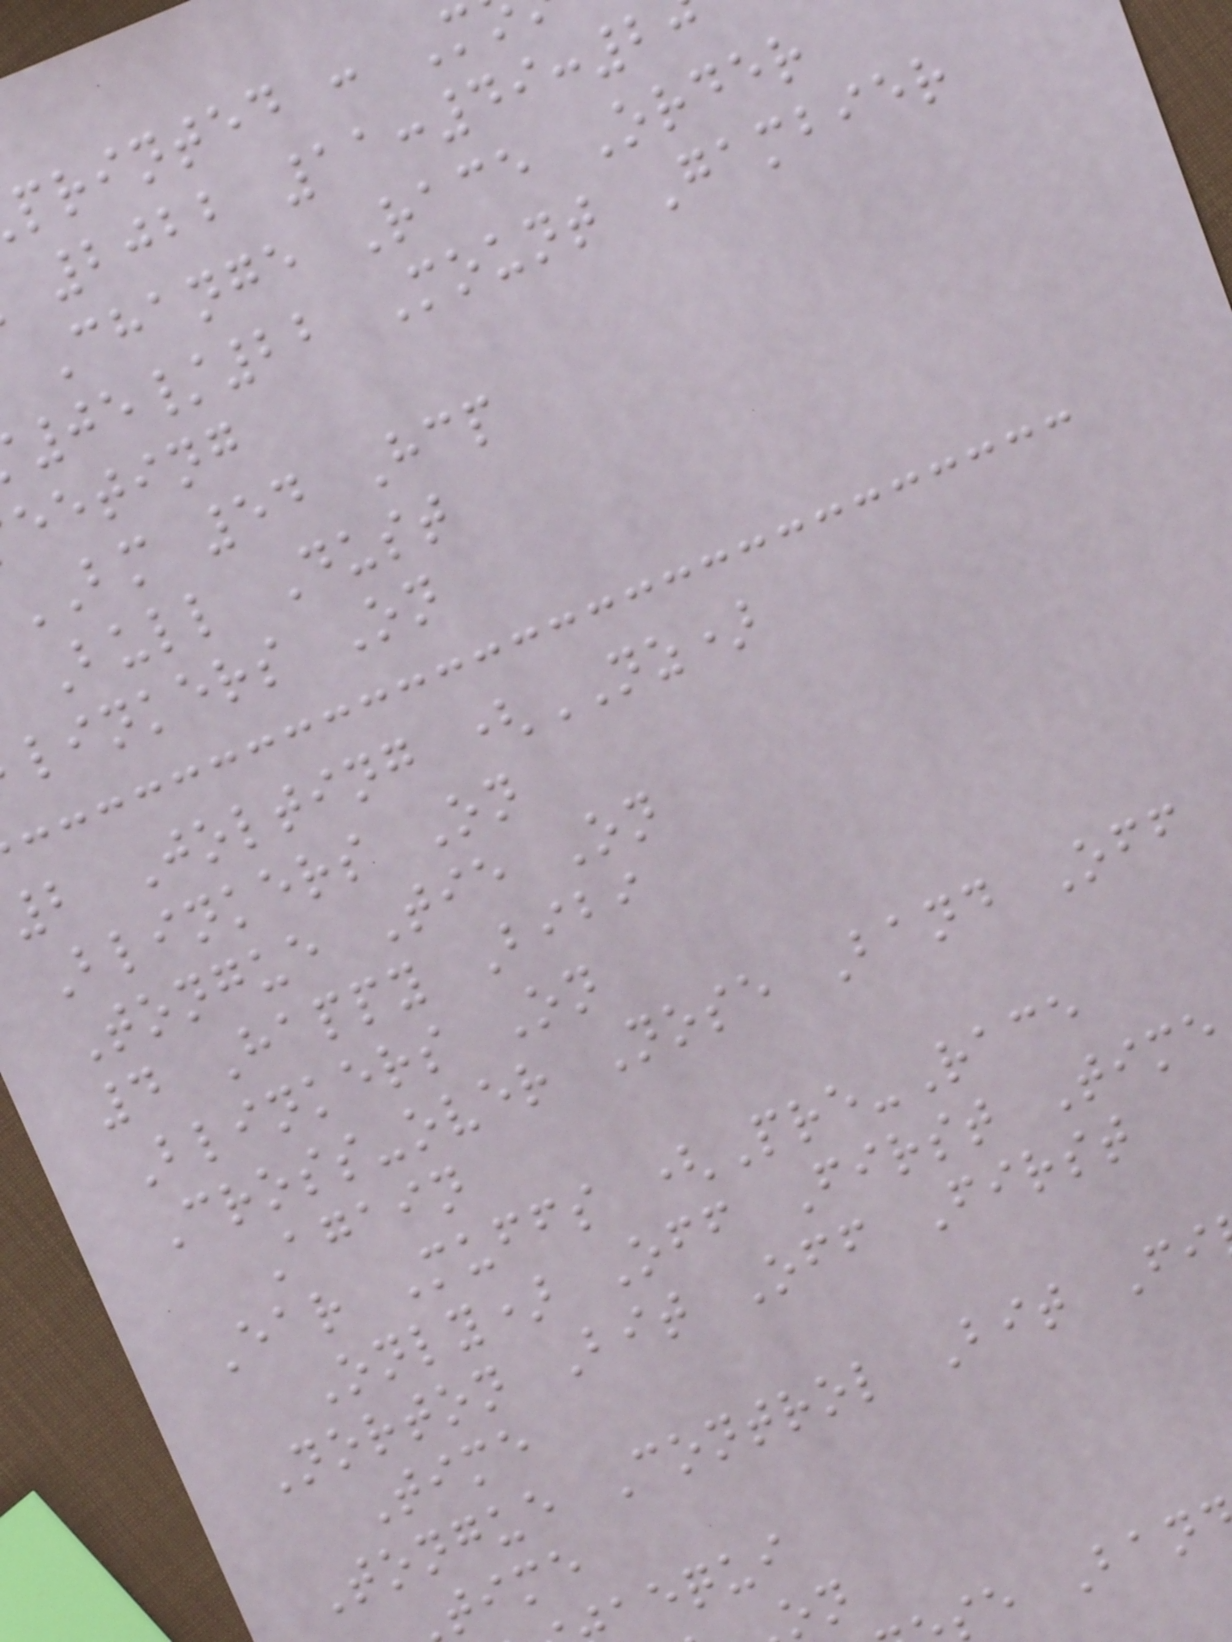printed : M
2022 11:49:2
Change Race Order
05/22 Mount Gambier
eeting
BM 54 Hcp
Bull Dust
linkers On
2 Jolting (NZ)
Blinkers On
Tongue Tie On
4 Happy Bibi
Blinkers On
Cross-over Nose Band Off
Again
Ear Muffs (Pre-Race
Only) Off First Time
Norton Bit Off First
Time
Tongue Control Bit Fi
time
aequi
